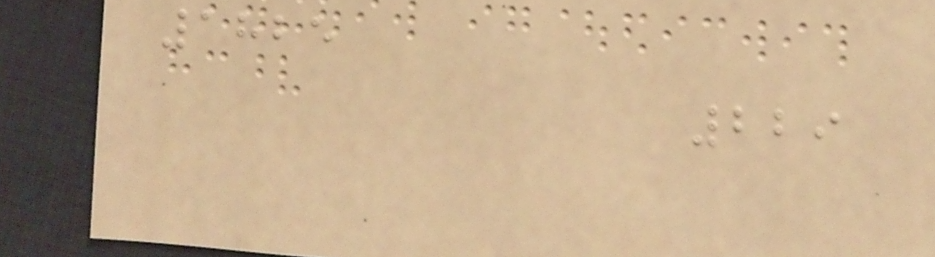1825
229
